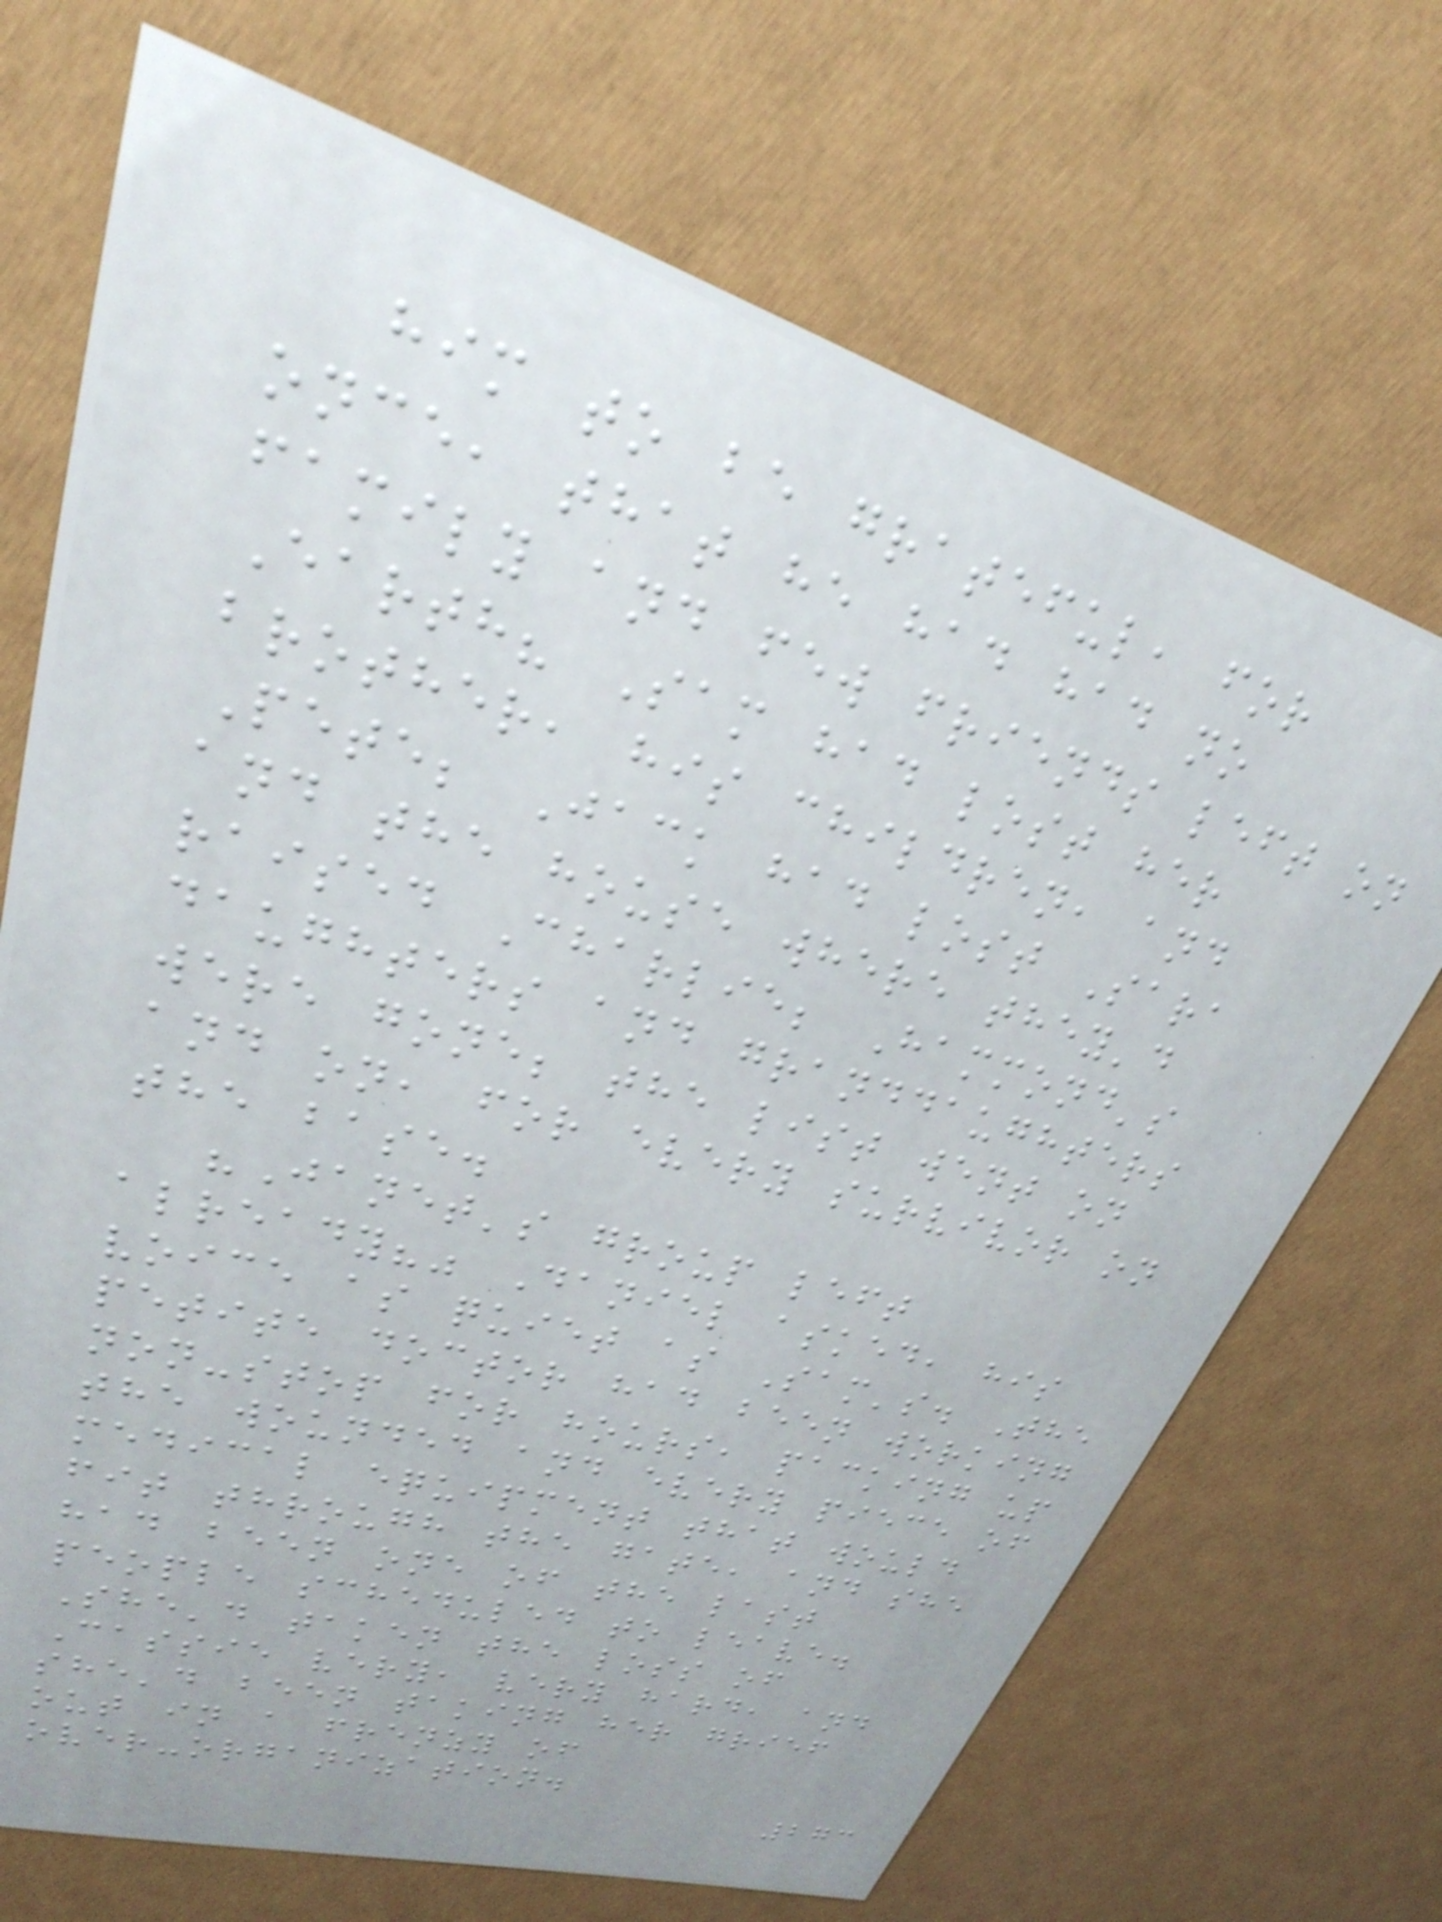him to be grateful, for
once, that he had had no
family and few friends left on
Earth? Sam had lost her
brother, his children, and
Pete; Jack had lost Sara
and the house where they'd
raised Charlie; Hammond's
daughters and granddaughters
were gone; the list went on
and on, for every survivor on
the base.
"Janet's group left
already?" Daniel asked, his
voice as quiet as Sam's. The
petite doctor had been working
non-stop for hours, packing up
the wounded and every piece of
medical equipment that would
fit through the gate, and she
had been one of the last
people scheduled to leave.
She'd taken the loss of
Cassie very, very hard, and
she'd been taking her grief
out in a frenzy of
over-organization.
273
